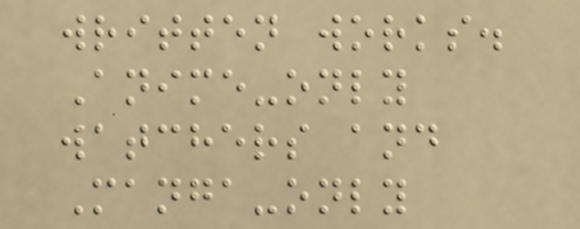written works.
Anime-only
watchers and
Manga-only
